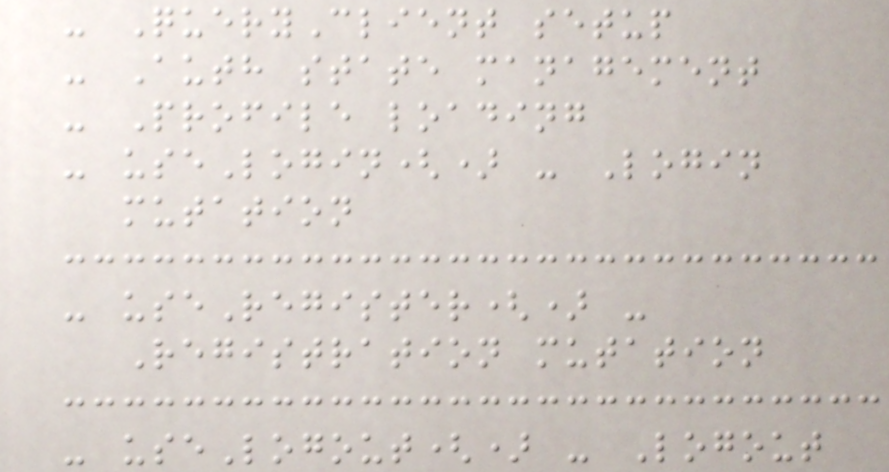- QueryClient setup
- Auth state management
- Profile loading
- useLogin() - Login
mutation
- useRegister() -
Registration mutation
- useLogout() - Logout
